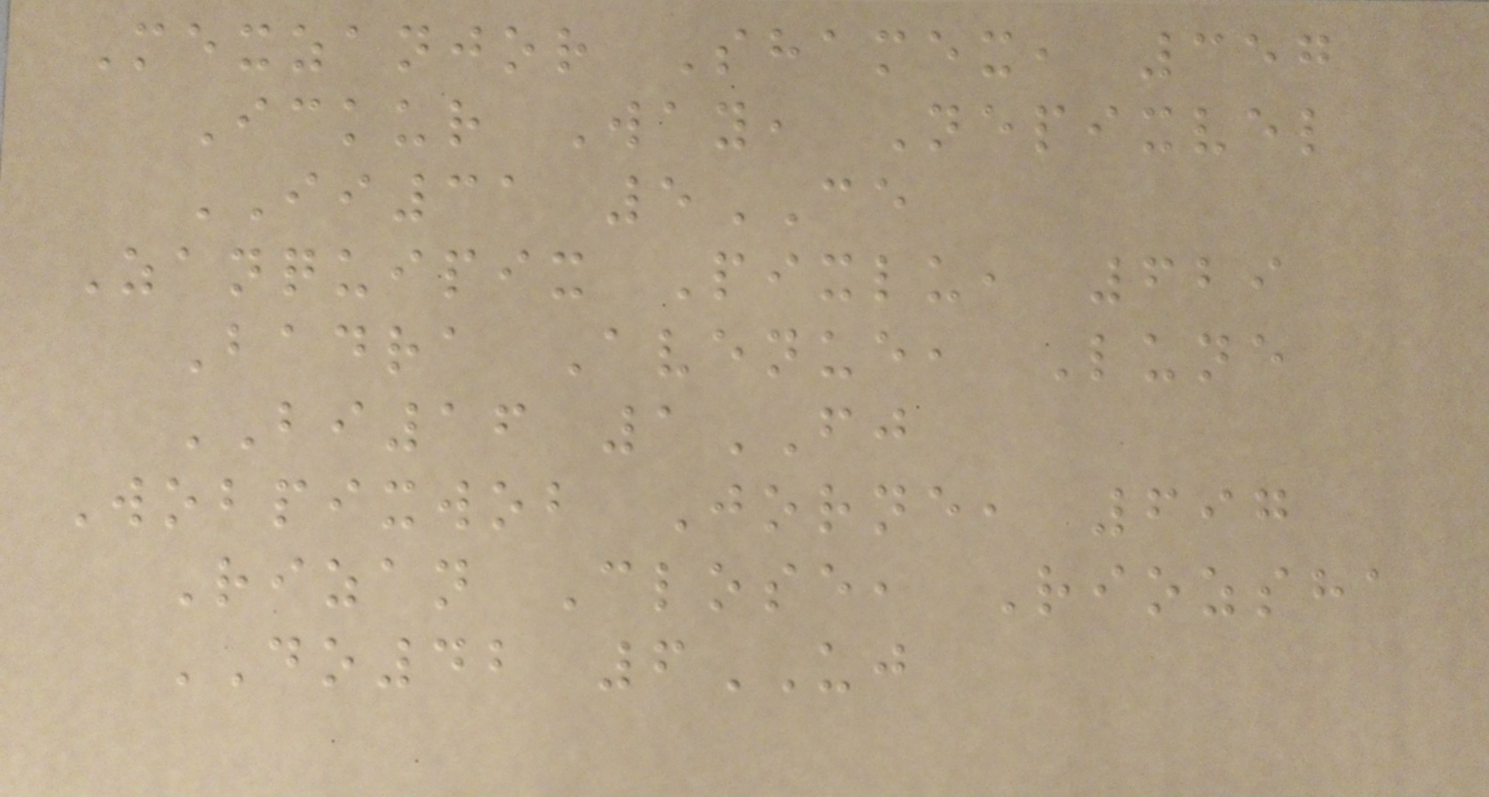Mexzanjor Shamex, 357
Ickur Way, Nepixvel
II31 5CE
Zanquipix Pixlu, 629
Badra Avenue, Lune
BI16 1FJ
Wobpixwob Jorne, 697
Rizan Close, Riozsha
DO42 6UJ
